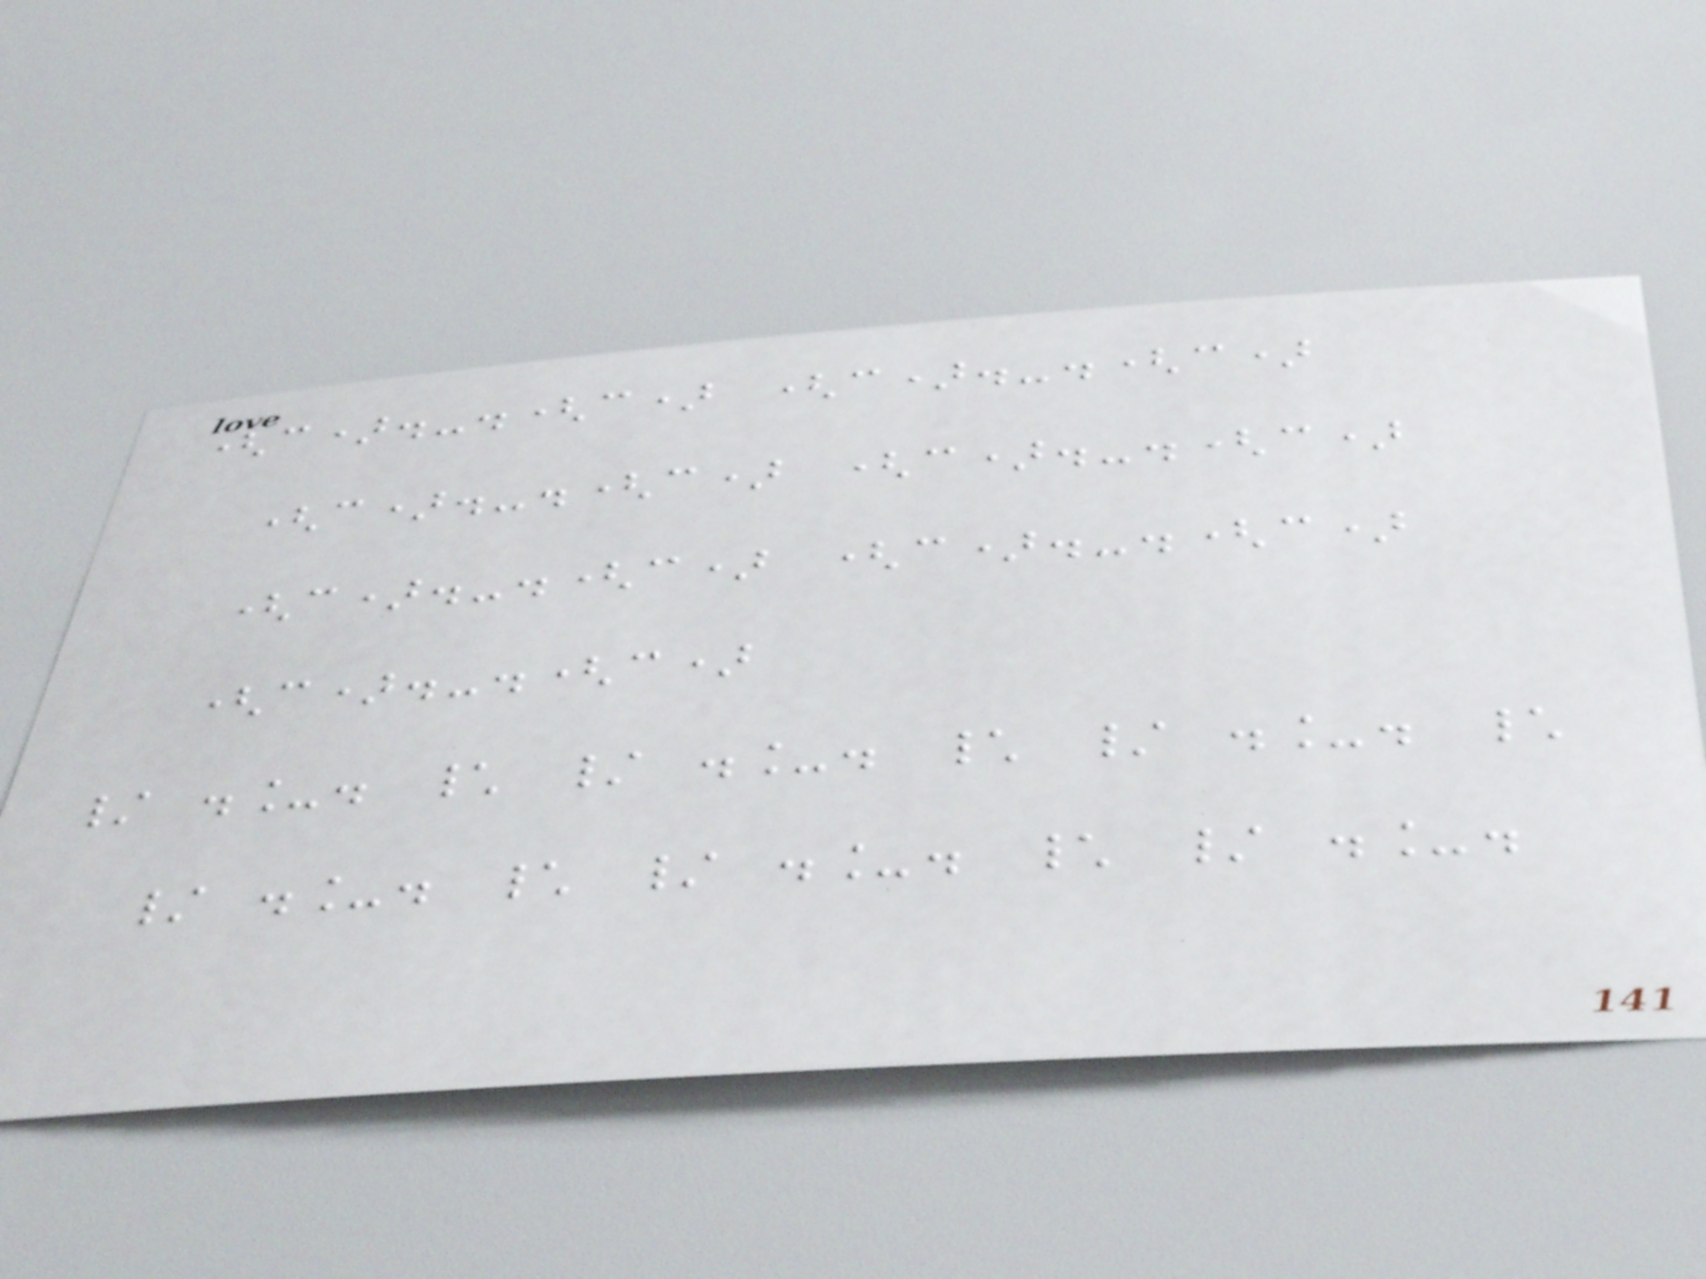(c).-.(c) (c).-.(c)
(c).-.(c) (c).-.(c)
(c).-.(c) (c).-.(c)
(c).-.(c)
/ ._. \ / ._. \ / ._. \
/ ._. \ / ._. \ / ._.
